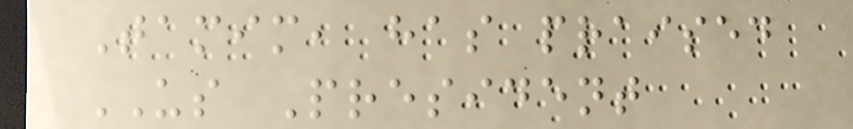Tamim, has praised
US President
